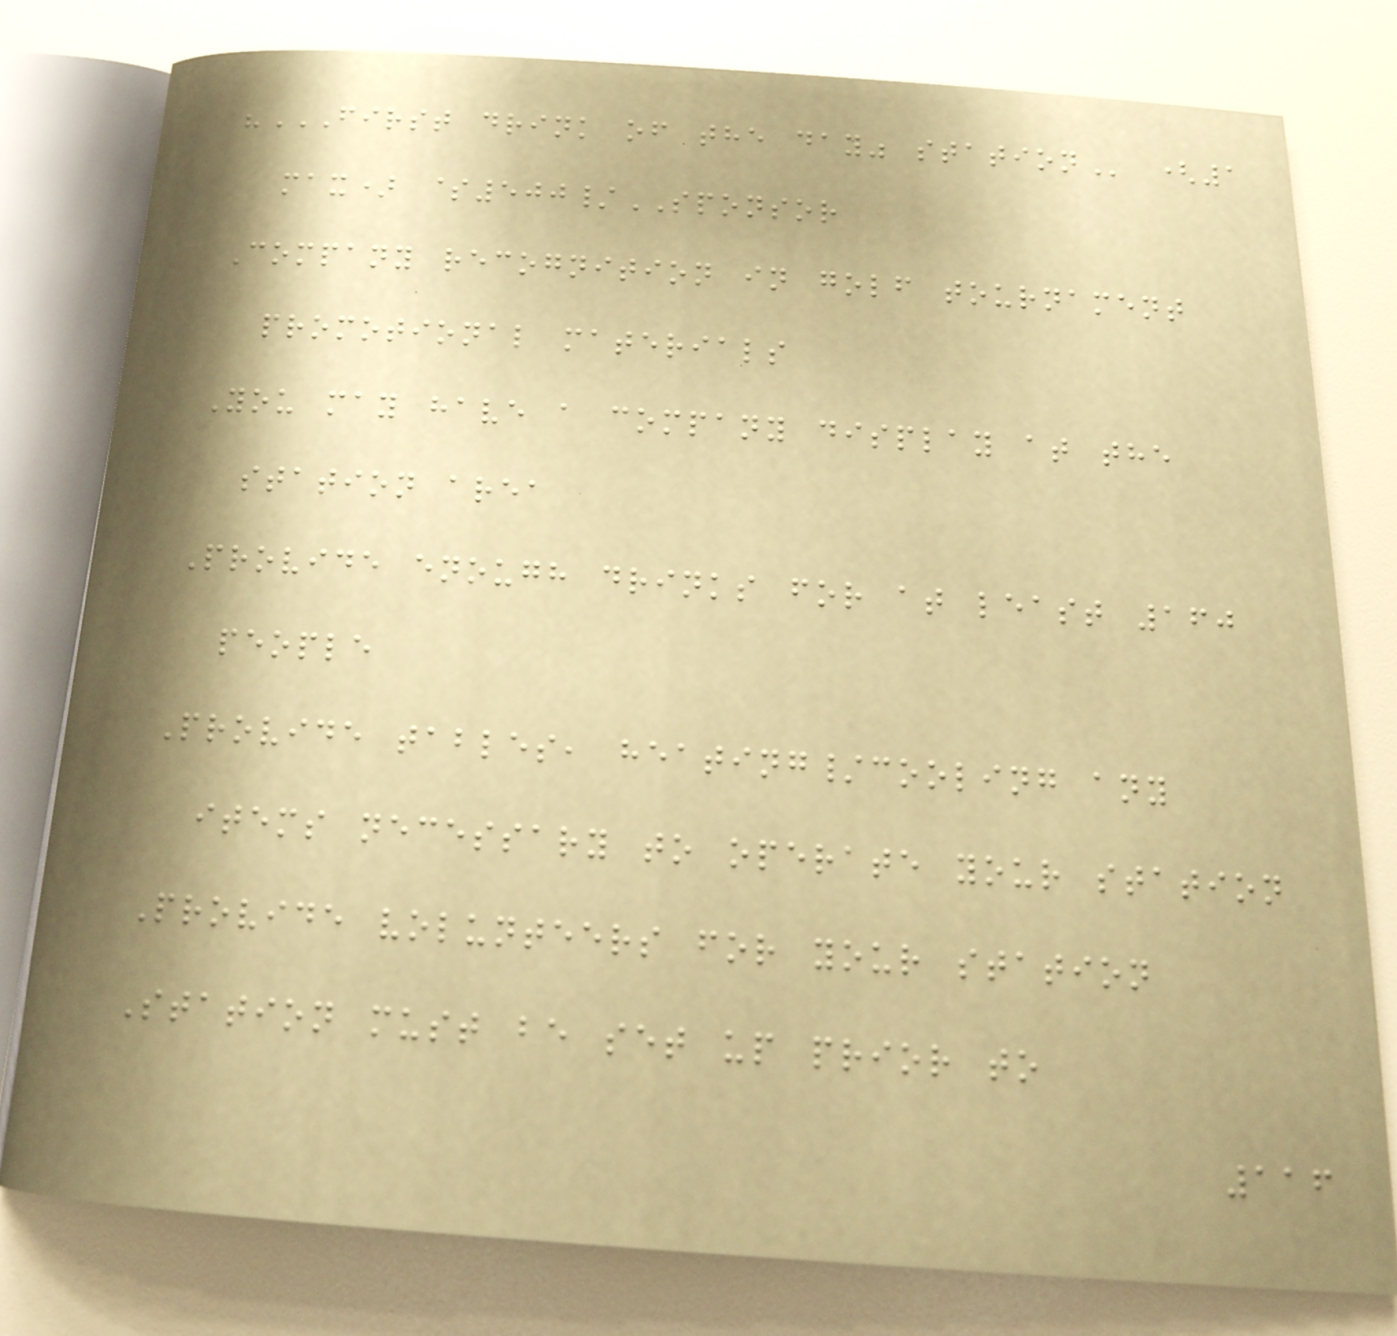"FIRST DRINK OF THE DAY" STATION (1
max) $500/SPONSOR
Company recognition in golf tournament
promotional materials
You may have a company display at the
station area
Provide enough drinks for at least 160
people
Provide tables, heating/cooling any
items necessary to operate your station
Provide volunteers for your station
Station must be set up prior to
116
